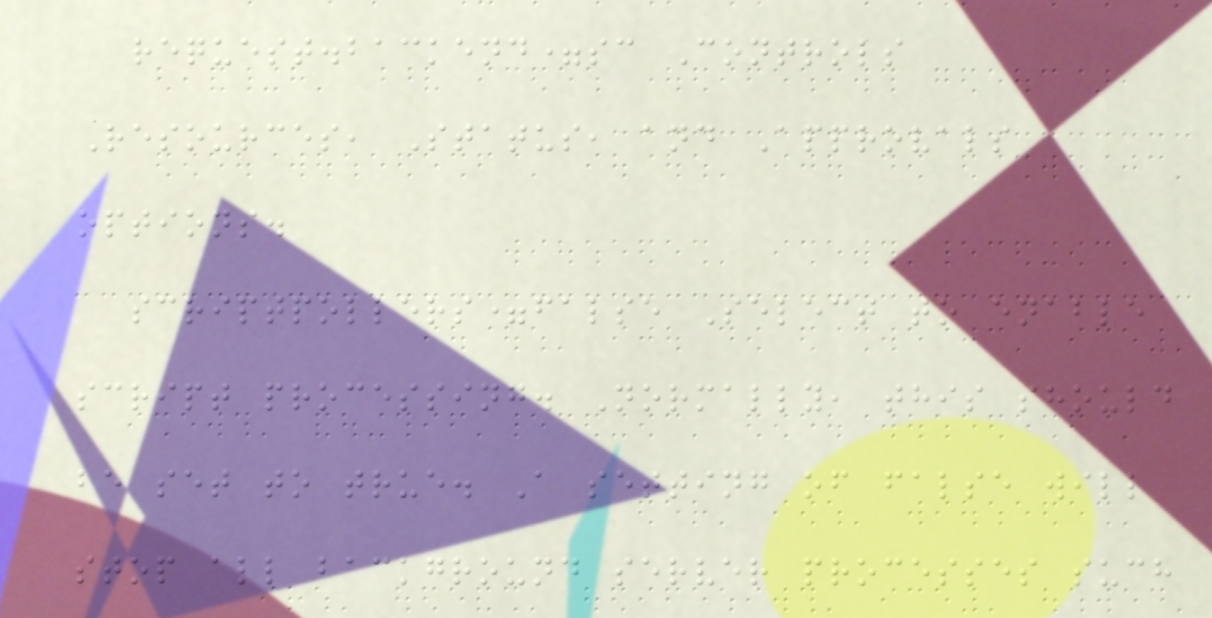request.backend=sc Controls
Resources, Status, and Approvals
options.
scriptpollers=false Select to enable
script processing. Normally, this should
be set to true. A setting of false will
stop all background server processes such
